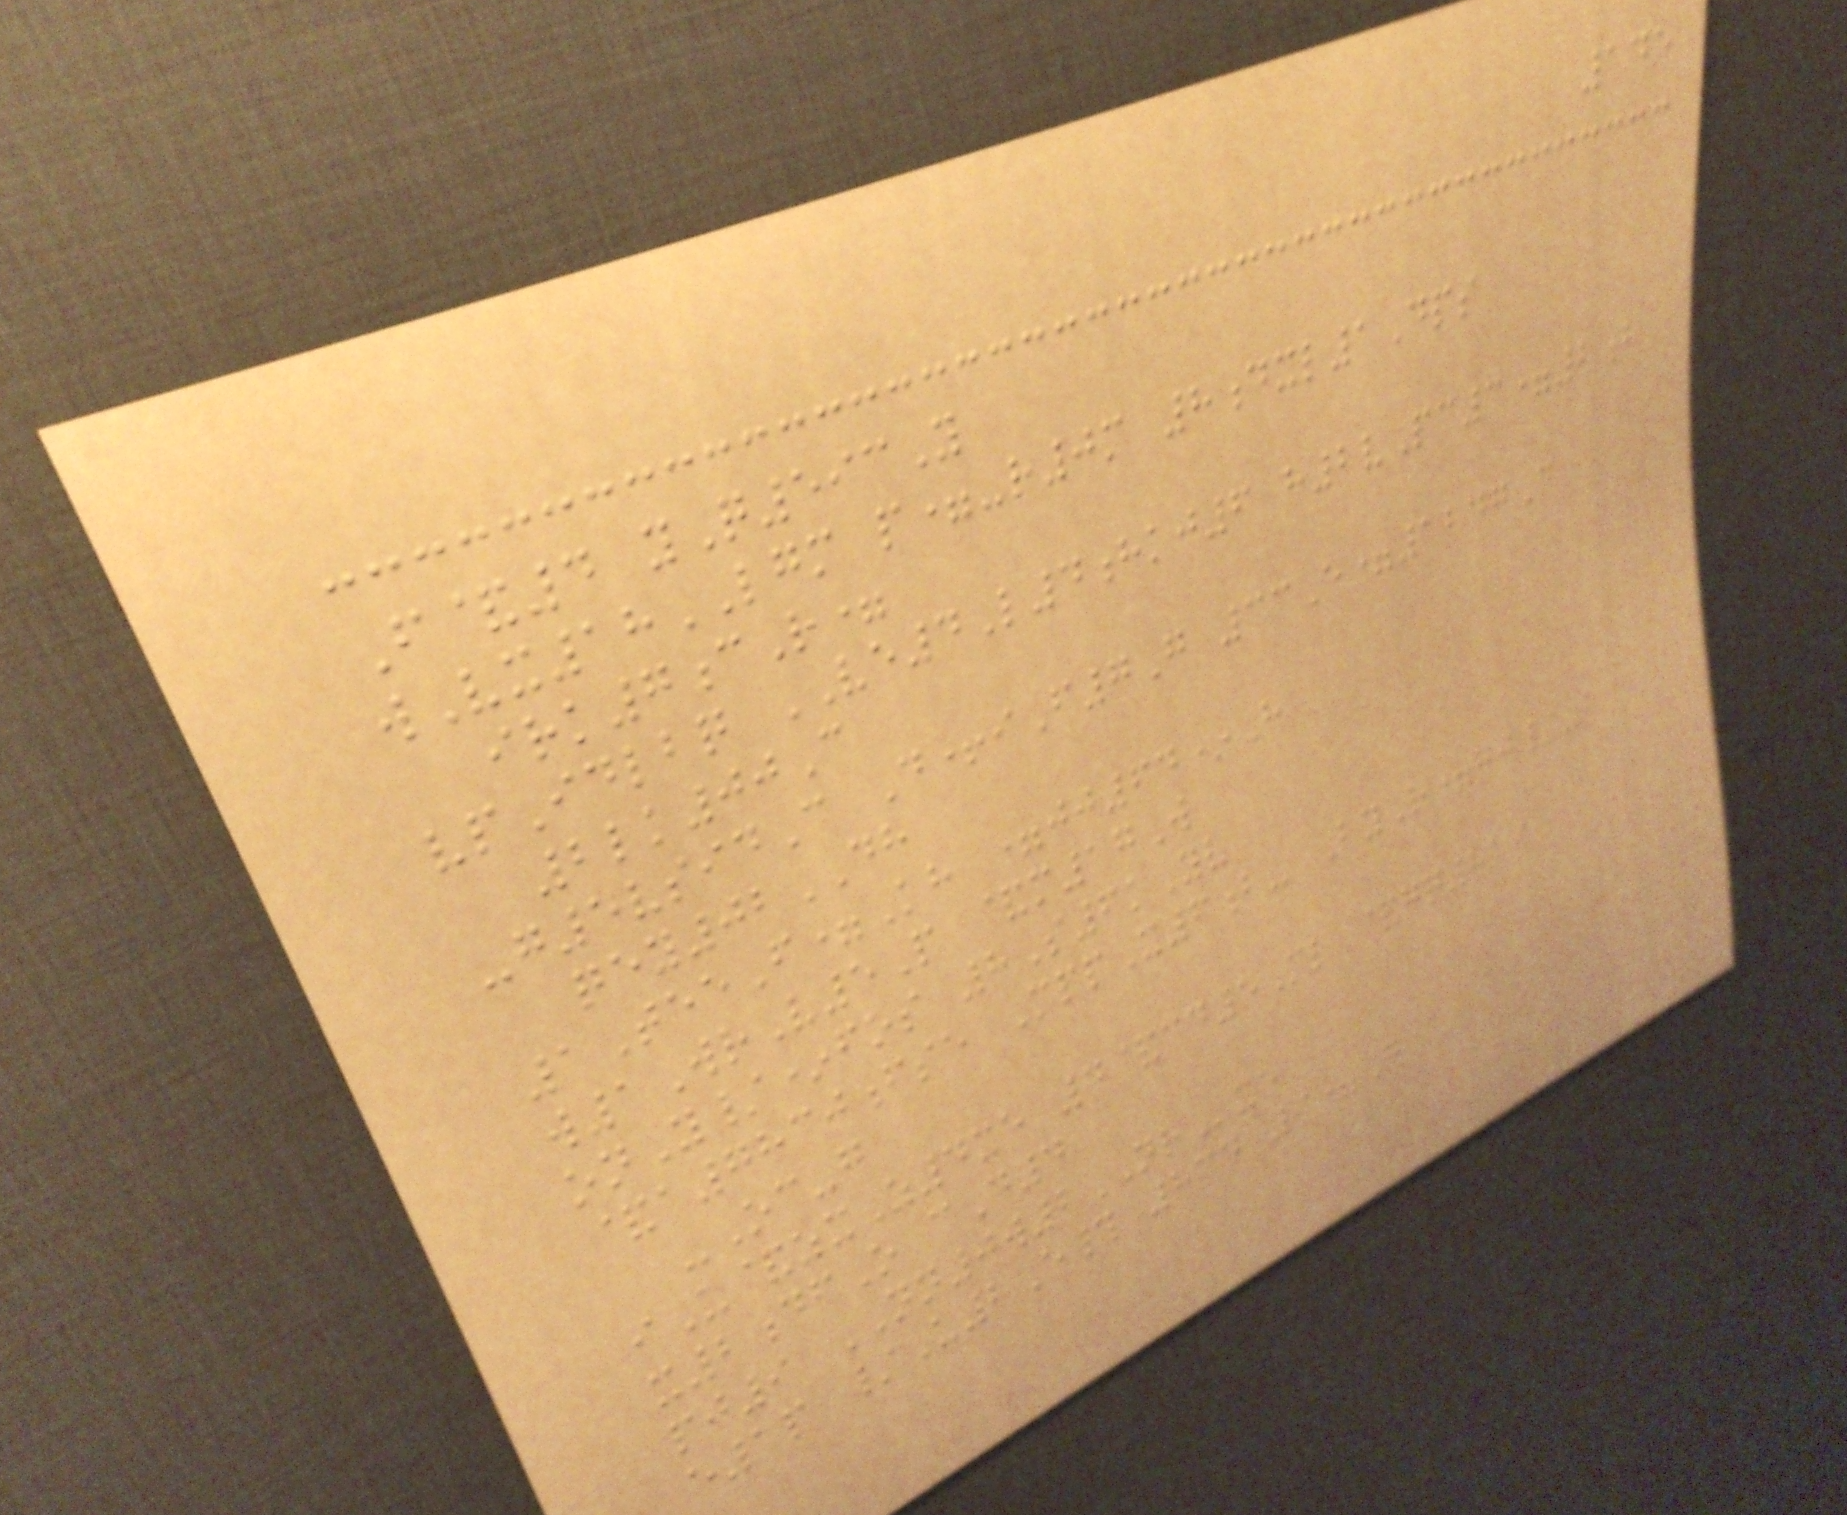145
F&4 yQ593Y
wVx18LGM p=-r0m 8dxl1Dps
irk7cR=
vpIdlbq VE4L4hkj6 h2vPc3=2b
2lk00C
-g5vsidC D+iF7G 33E=1247C
qey02DH
1TeeF=Kh =jj64*H
w1WrV5P &m17W
onY/*fos 8S6kYv
&a7830fse MppX6b- ByR=gj/-b
-Oc-g
iU&zxZ4xe 4&cd5Ml &gq819
x2dfO cD4
pj9 NN0w2NRxe
e1p /U2E# 834 9=G
